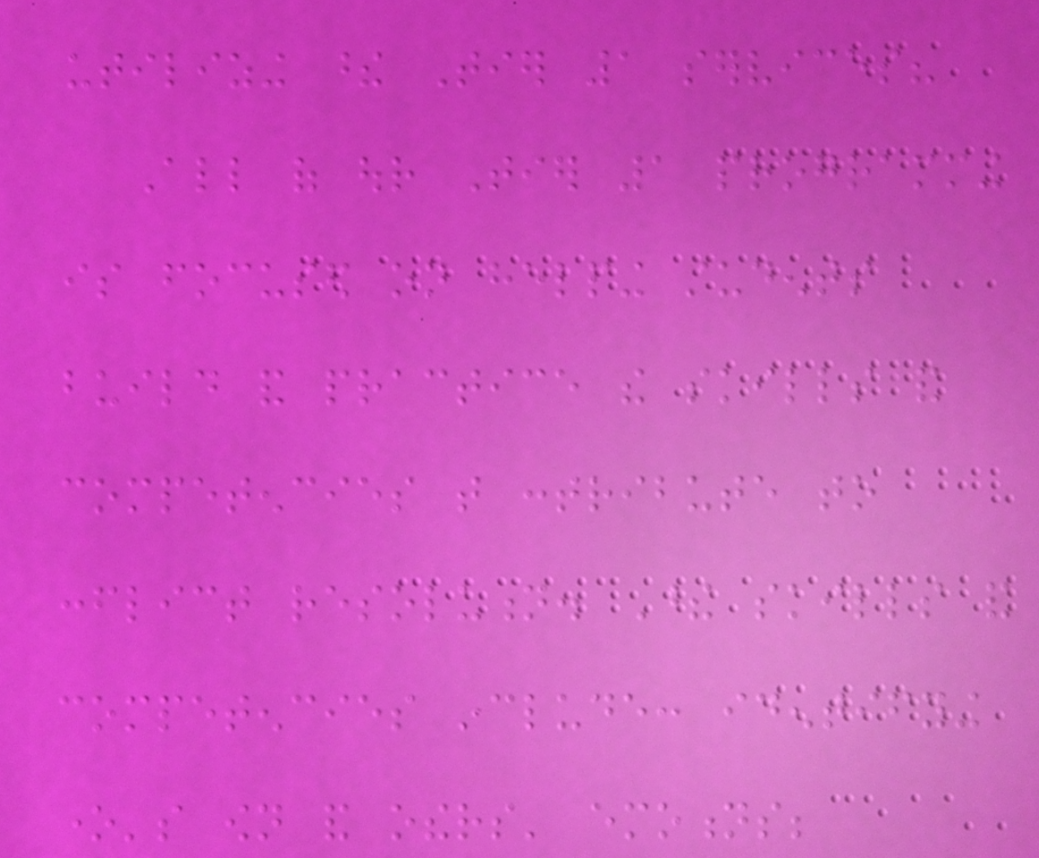utilizing these Tier 1 services?
All of our Tier 1 programming
is focused on helping students
build and practice the skills and
competencies that contribute to
conflict resolution. These skills and
competencies include: identifying
one's own and others' emotions;
